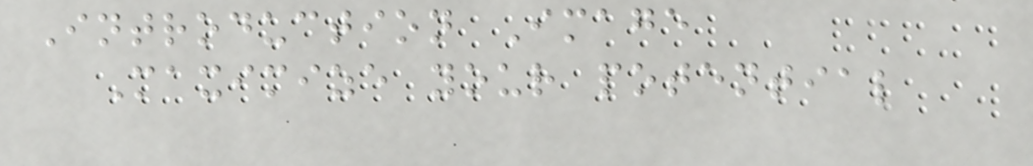Introduction Image
Maximize your potential
